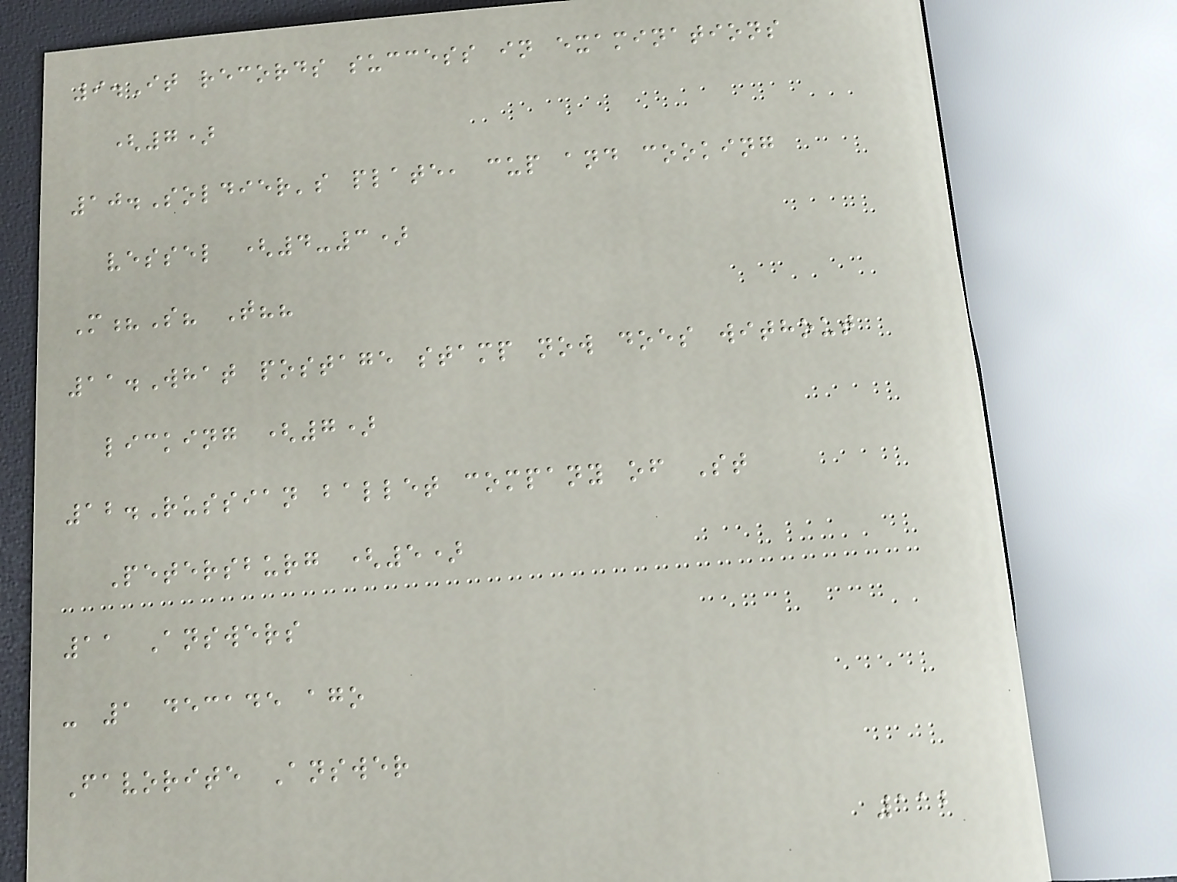9.It records success in examinations
(7)
10.Soldier's plate, cup and cooking
vessel (4-3)
M?S? T??
11.What postage stamp now does without
licking (7)
12.Russian ballet company of St
Petersburg (5)
11 Answers
- 1 decade ago
Favorite Answer
112
